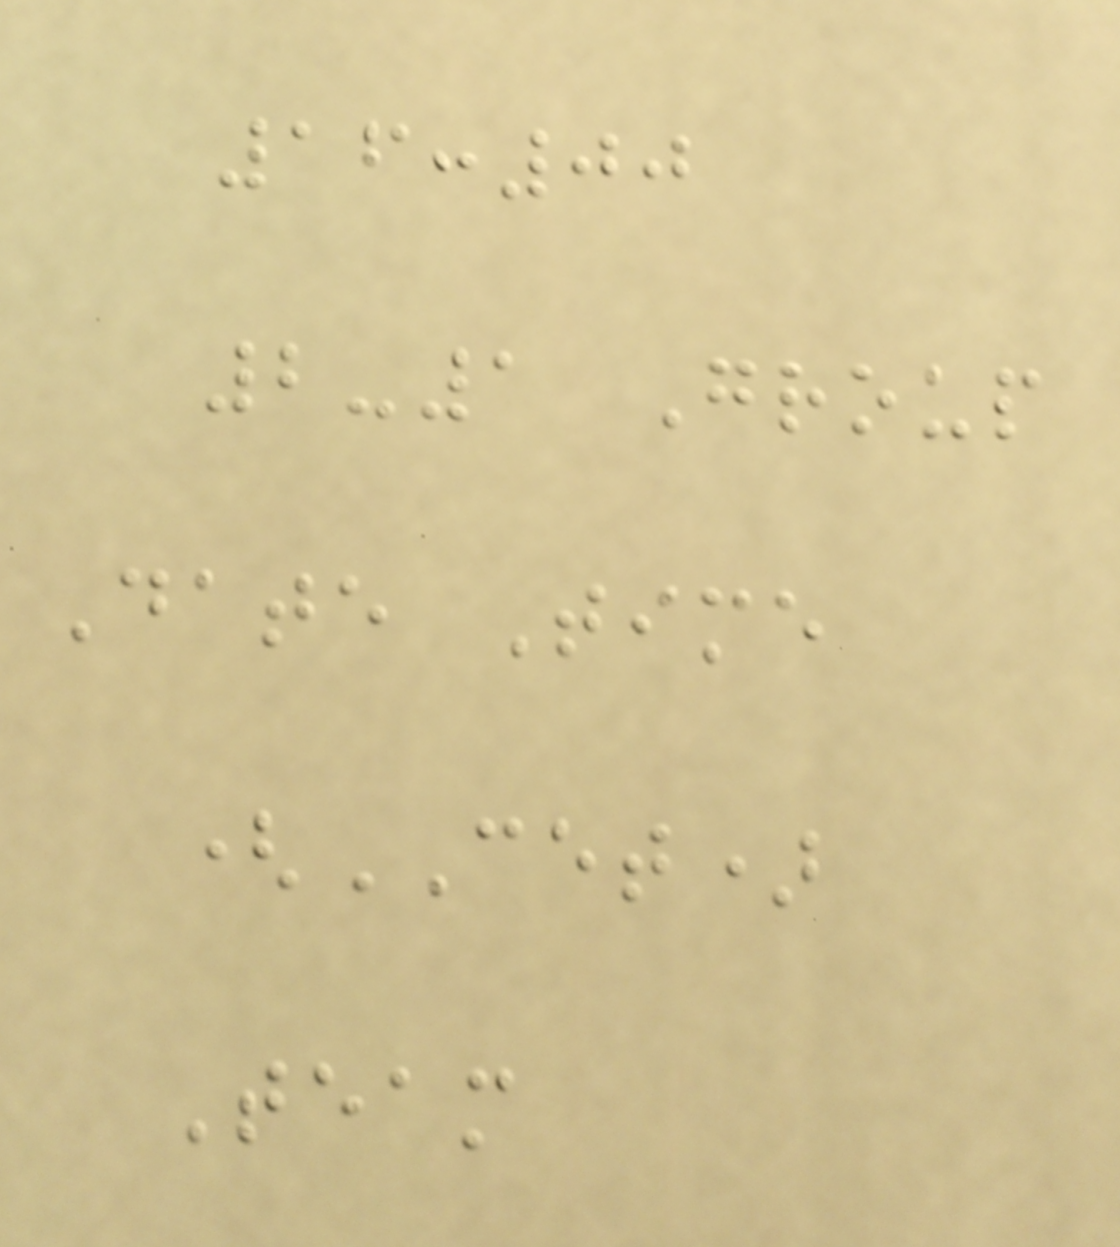16:00
2-1 Group
Date Time
(CET)
Team
